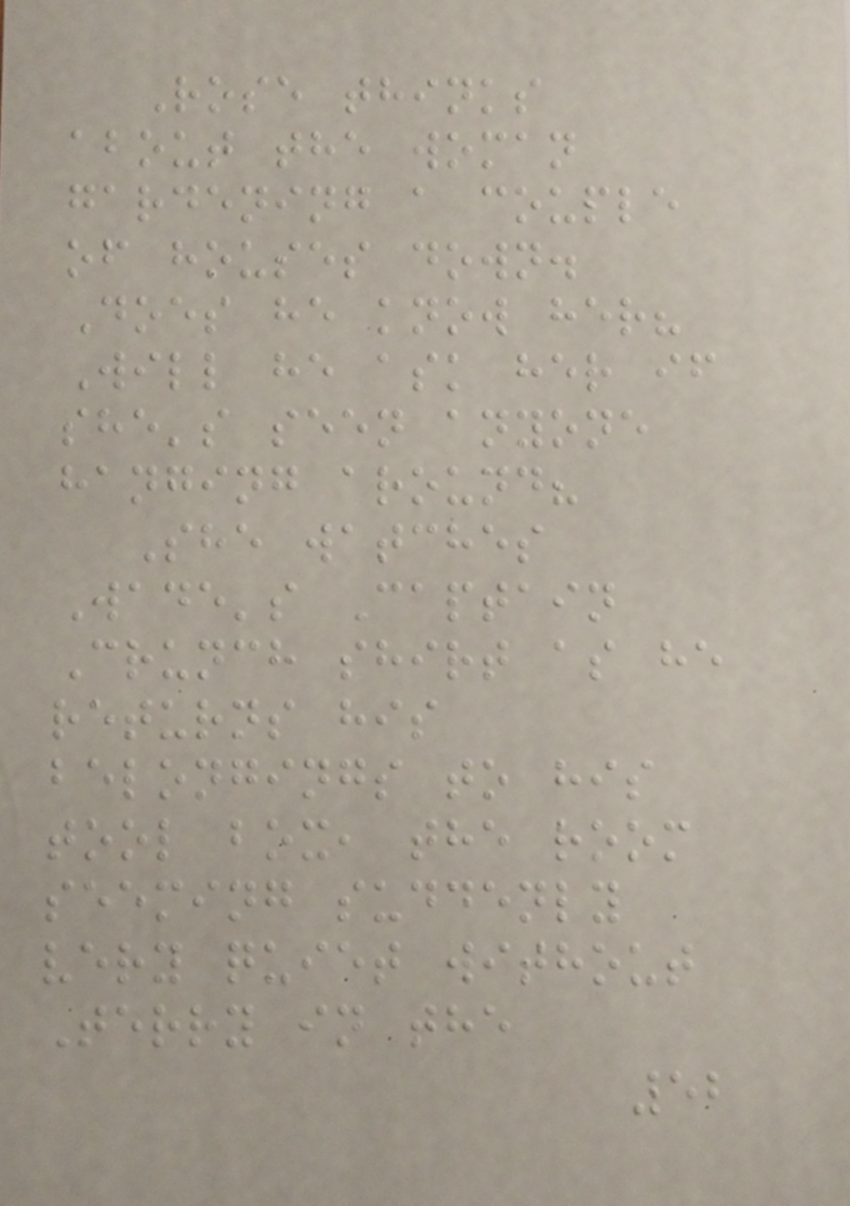Rose thinks
about the woman
gardening a couple
of houses down.
Does he know her?
Will he ask her if
she's seen anyone
hanging around?
She watches
Wade's Captain
Crunch shirt as he
returns his
belongings to his
tool box, the room
seeming suddenly
very quiet without
Terry in the
52
